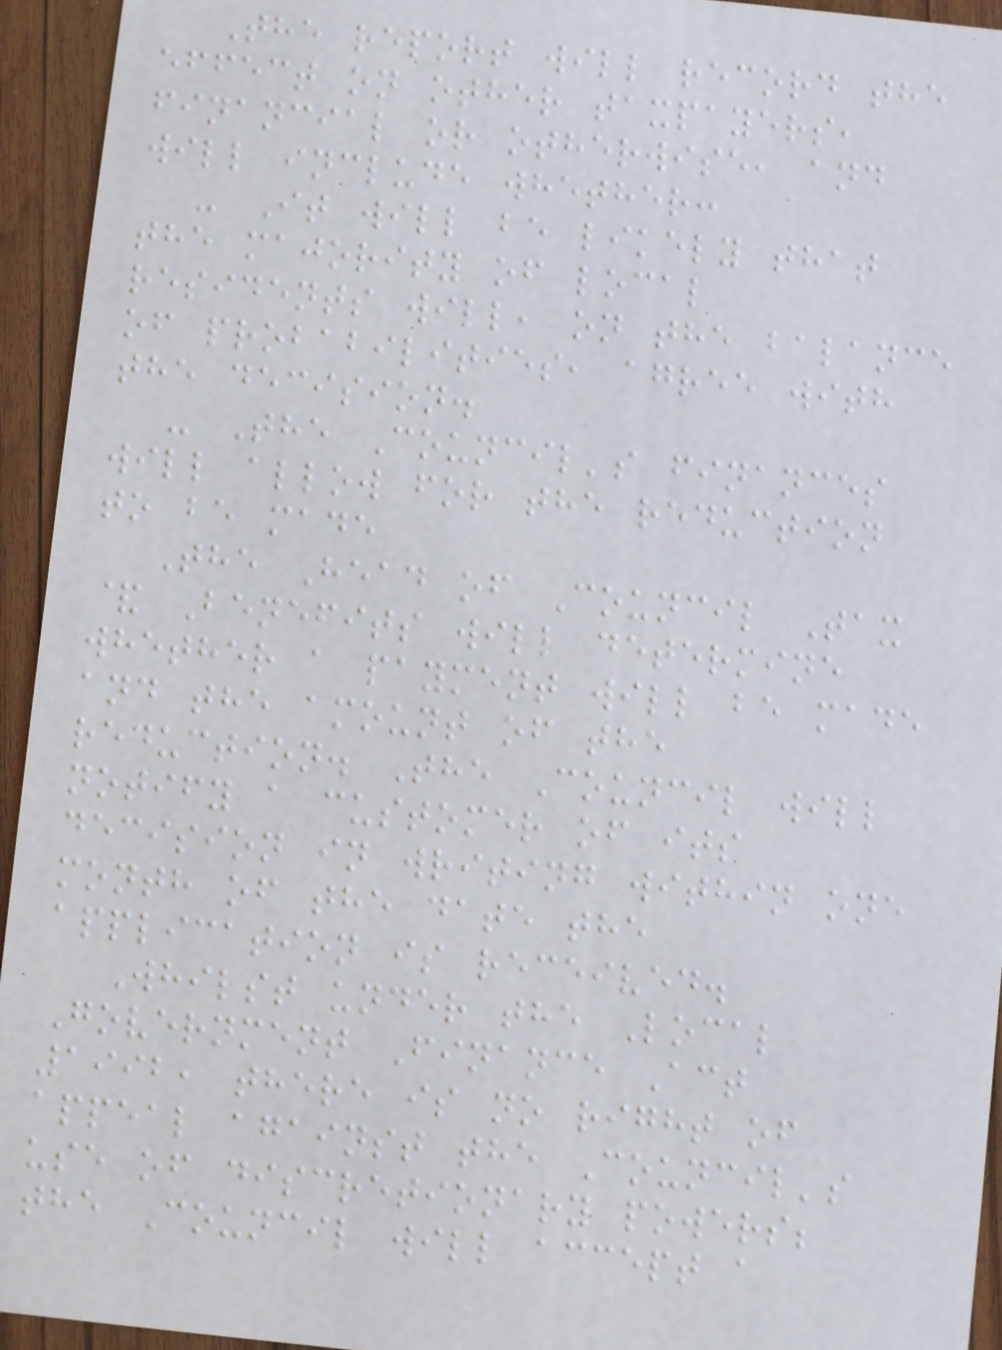The report will record the
effect on other taxpayers,
financial or otherwise, and
will include whether:
- It will be likely that
the majority of local
residents will, on the balance
of probabilities, agree with
the decision.
- The Council's finances
will allow for the reduction
to be made
The Head of Council Tax
& Benefits will determine
whether a payment will be made
and the amount of the
reduction. The Council will
notify a customer of its
decision in writing within one
month of the date the
application is received.
Whilst under the Local
Government Finance Act
1992, there is no right of
appeal against the Council's
use of discretionary powers;
the Council will accept a
